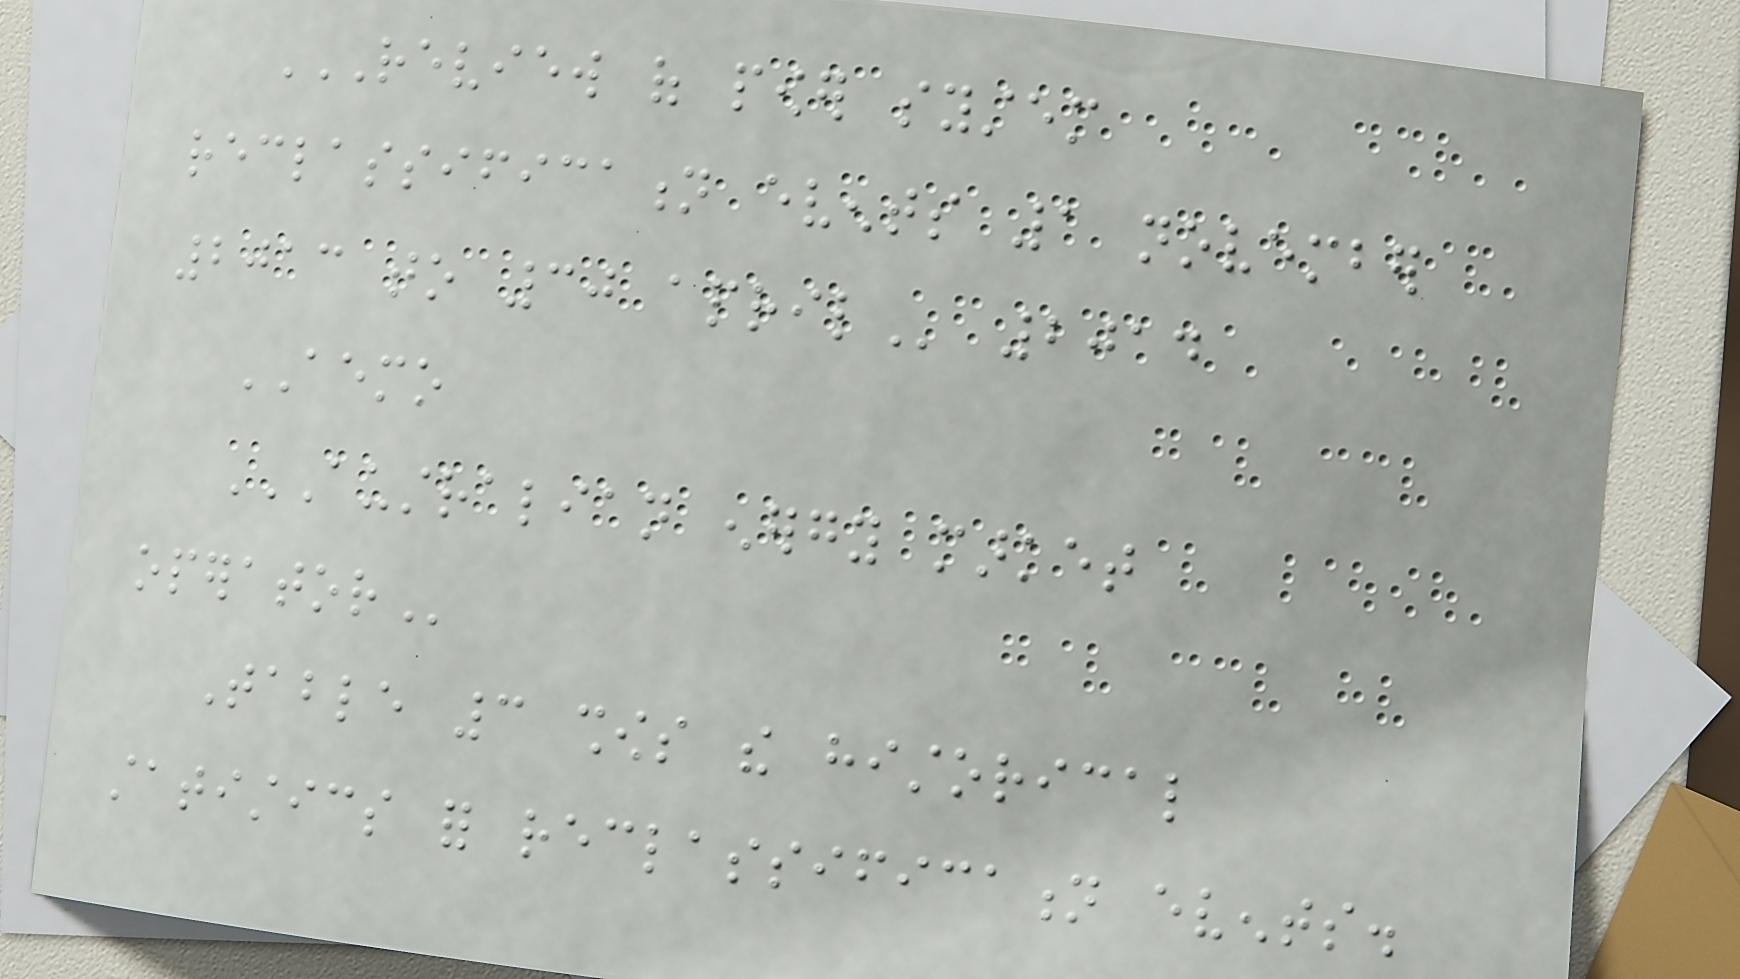REVIEW OF POWER SYSTEM
RECLASSIFICATION EVENTS 1 NOVEMBER
2013 TO 30 APRIL 2014
AEMO
AUSTRALIAN ENERGY MARKET
OPERATOR
Table 3 shows the historical
statistics for reclassification events.
